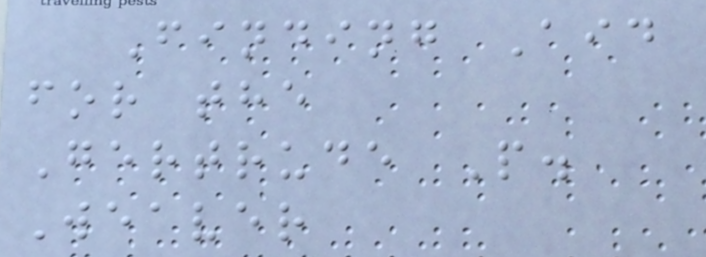Finding Aid
for the
Gertrude P.
Weaver
